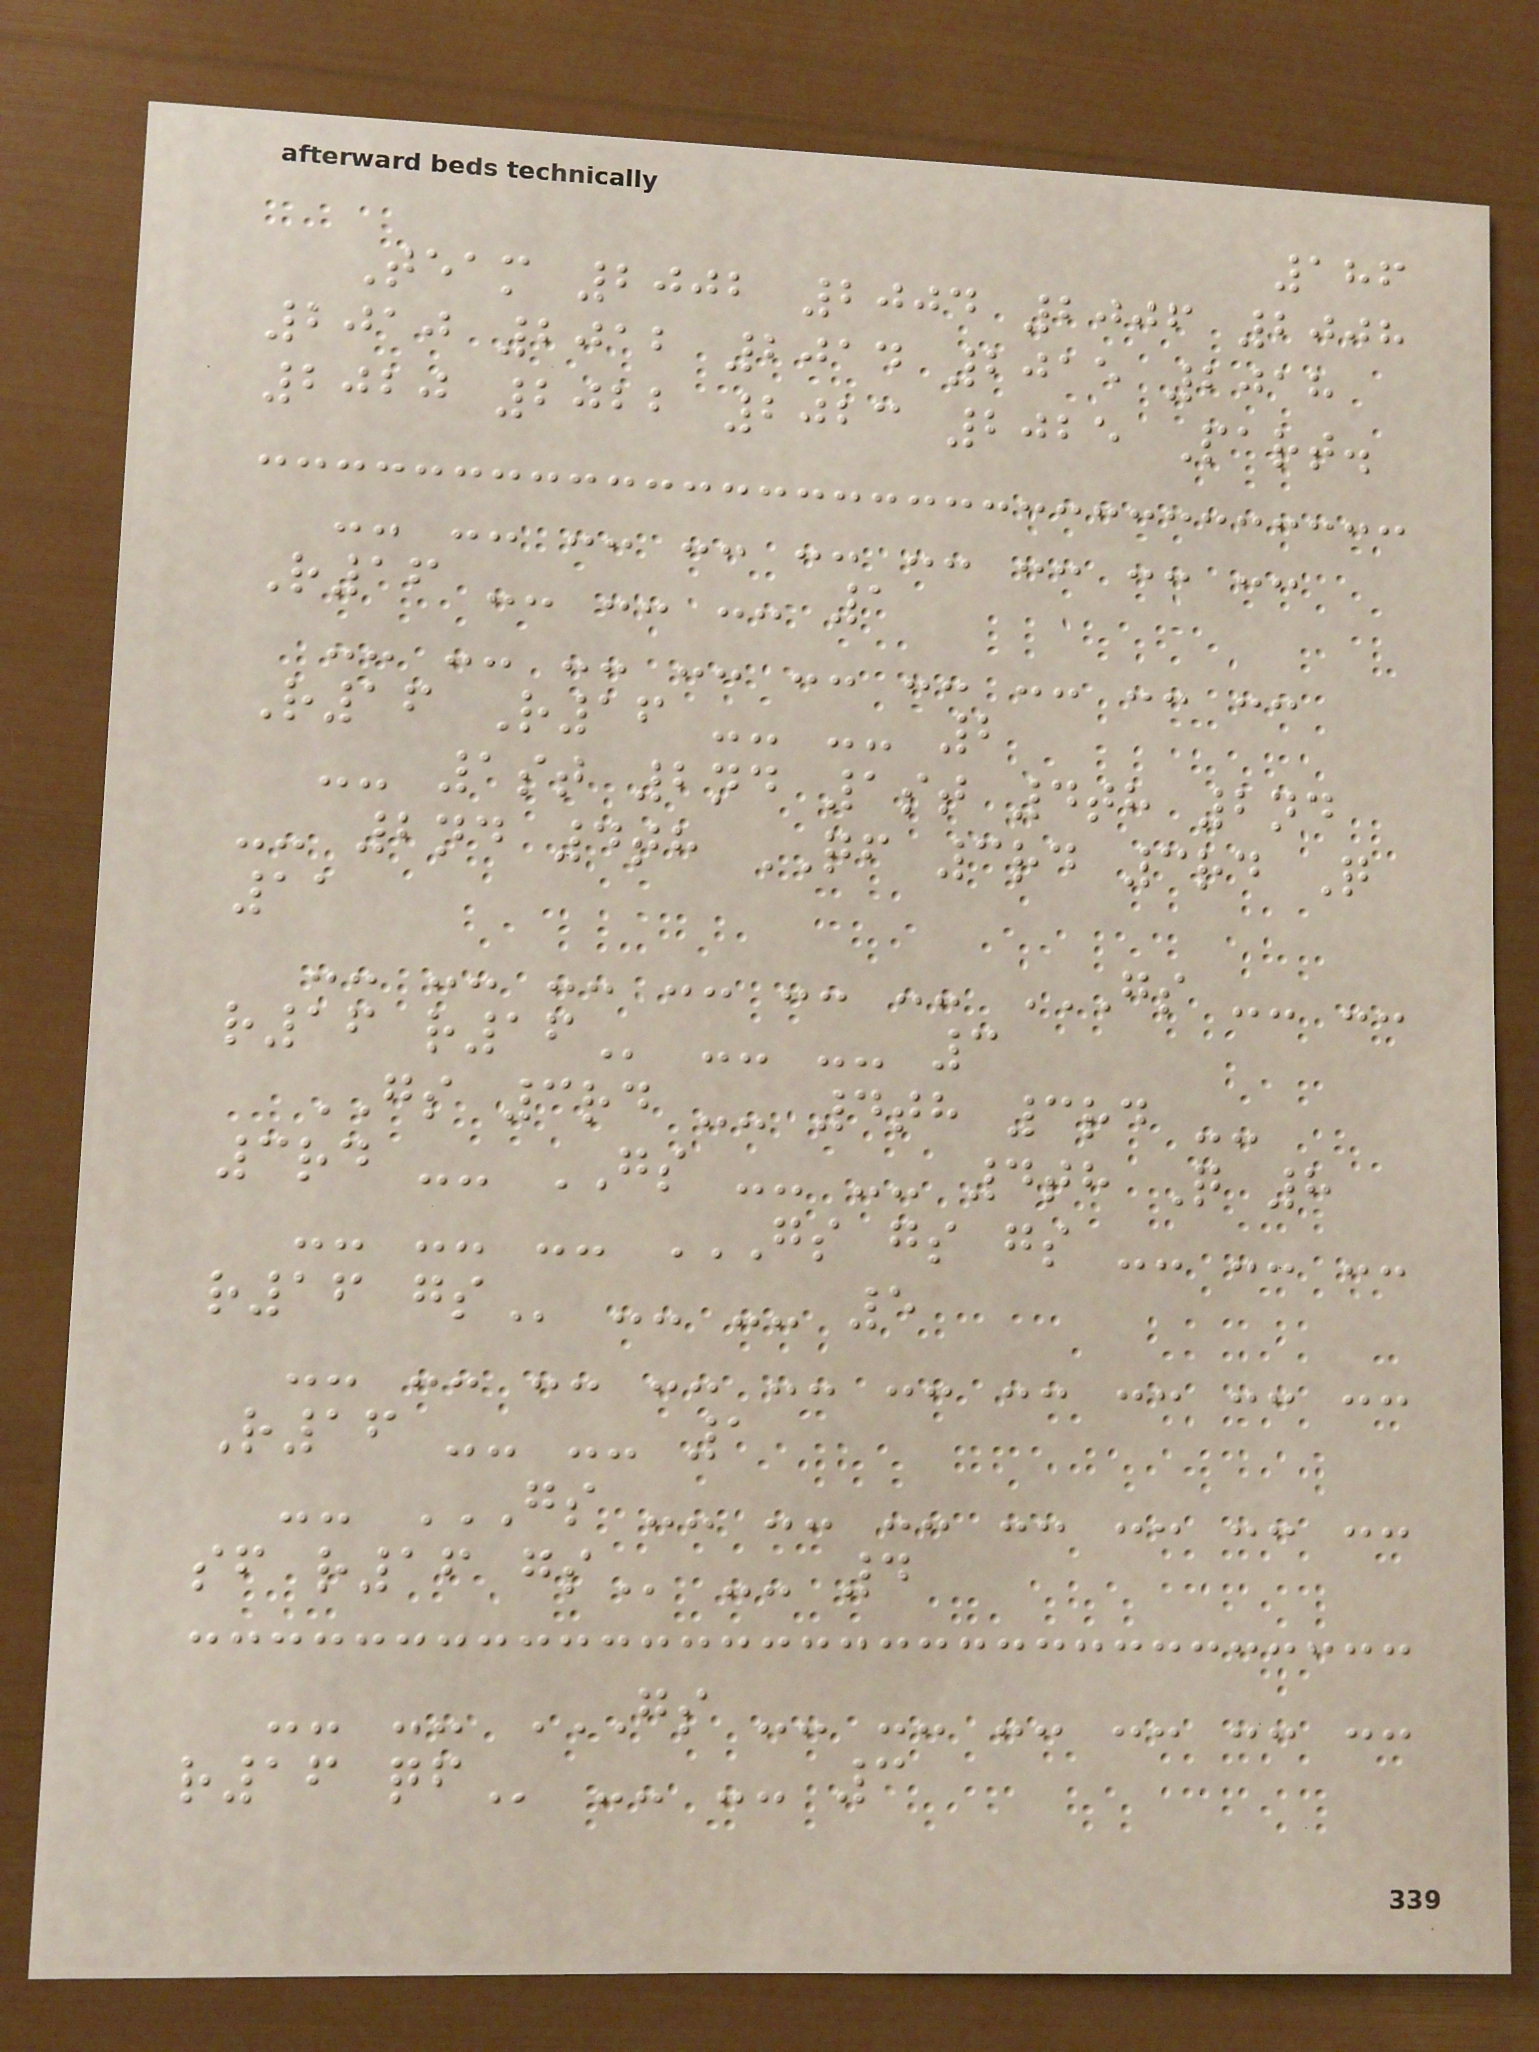186
Team 2002 2004 2006 2008
2010 2012 2014 2015 2018
2020 2022 2023 2025 Part.
-- -- -- -- -- -- -- -- --
R16 -- -- -- 1
-- -- -- -- -- -- -- -- --
R16 R16 -- -- 2
-- 1st 2nd 1st 4th 2nd
-- 2nd 4th QF 3rd 3rd Q
11
-- -- -- -- -- -- GS -- --
R16 R16 -- -- 3
GS 3rd -- 4th 3rd --
3rd -- GS -- -- 4th Q 8
-- -- -- GS GS GS -- -- --
R16 GS -- -- 5
-- -- -- -- -- -- -- -- -- --
R16 -- -- 1
-- GS -- -- -- -- -- -- --
SF R16 GS -- 4
-- -- GS -- -- -- -- -- --
R16 QF -- -- 3
